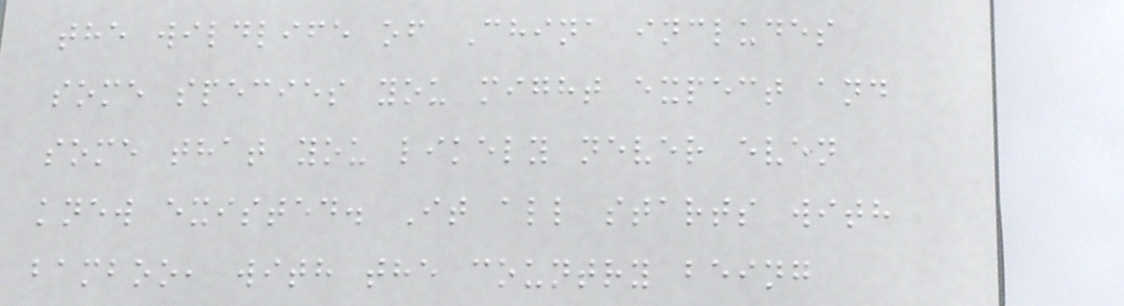the wildlife of China includes
some species you might expect and
some that you likely never even
knew existed. It all starts with
bamboo, with the country being
